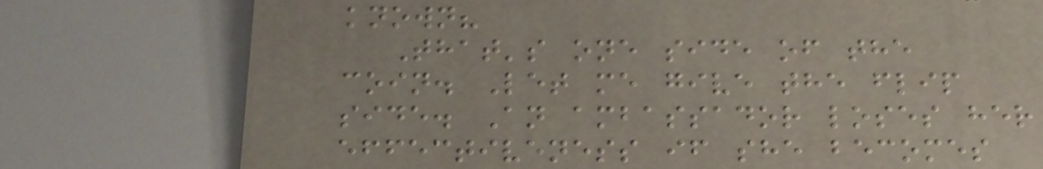known?
That's one side of the
coin. Let me give the flip
side. An ambassador loses her
effectiveness if she becomes
